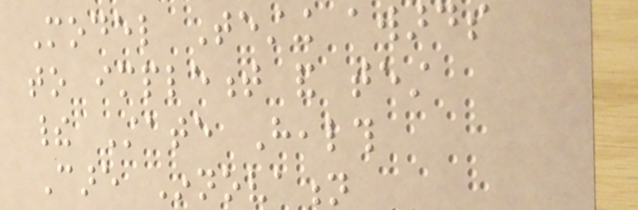Model Testing awards
to implement and test
their State Health
Care Innovation
